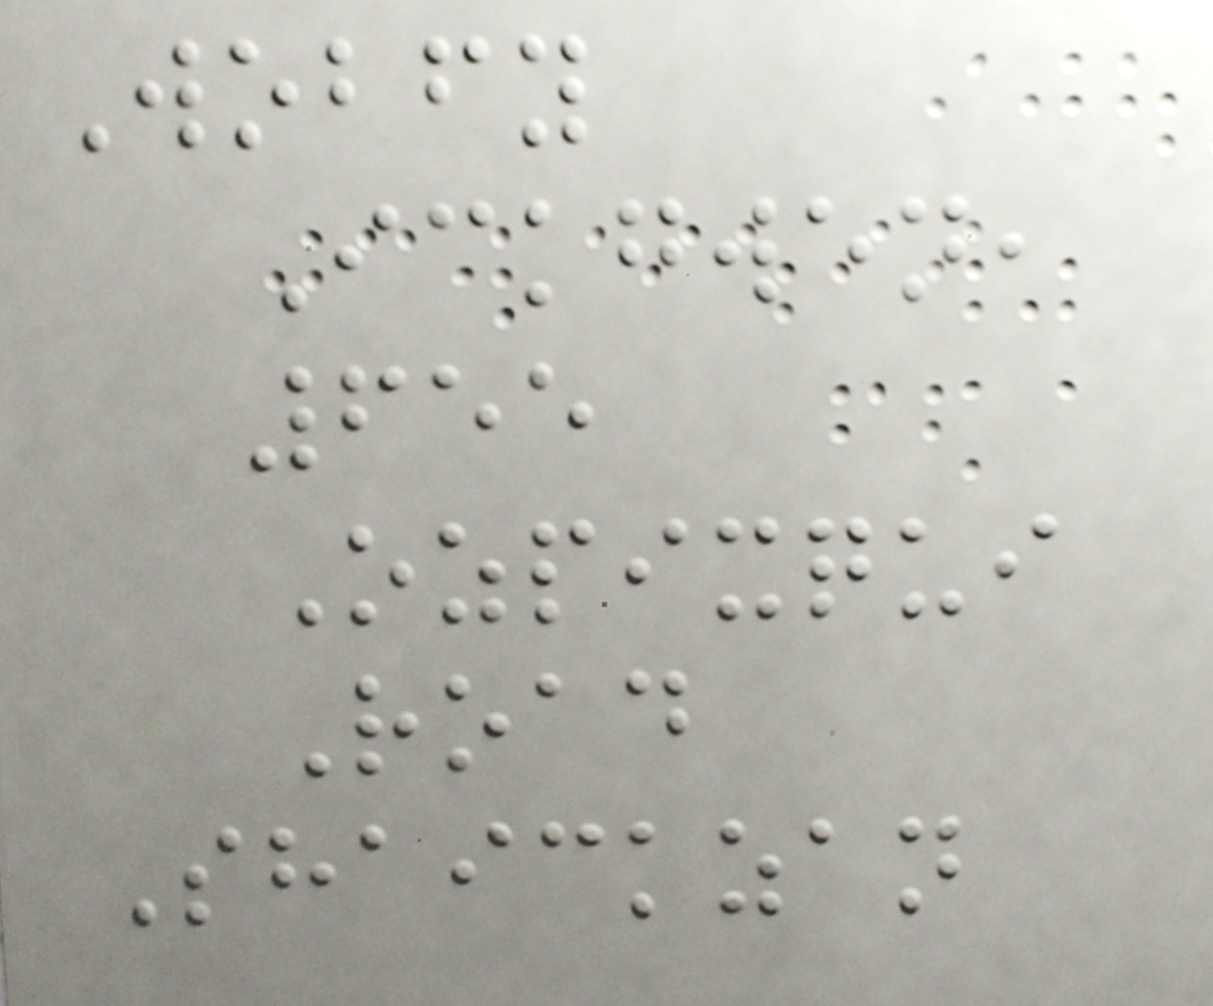Wobfy
Ickgwen,
655
Ozpixqui
Road
Shaickzan
